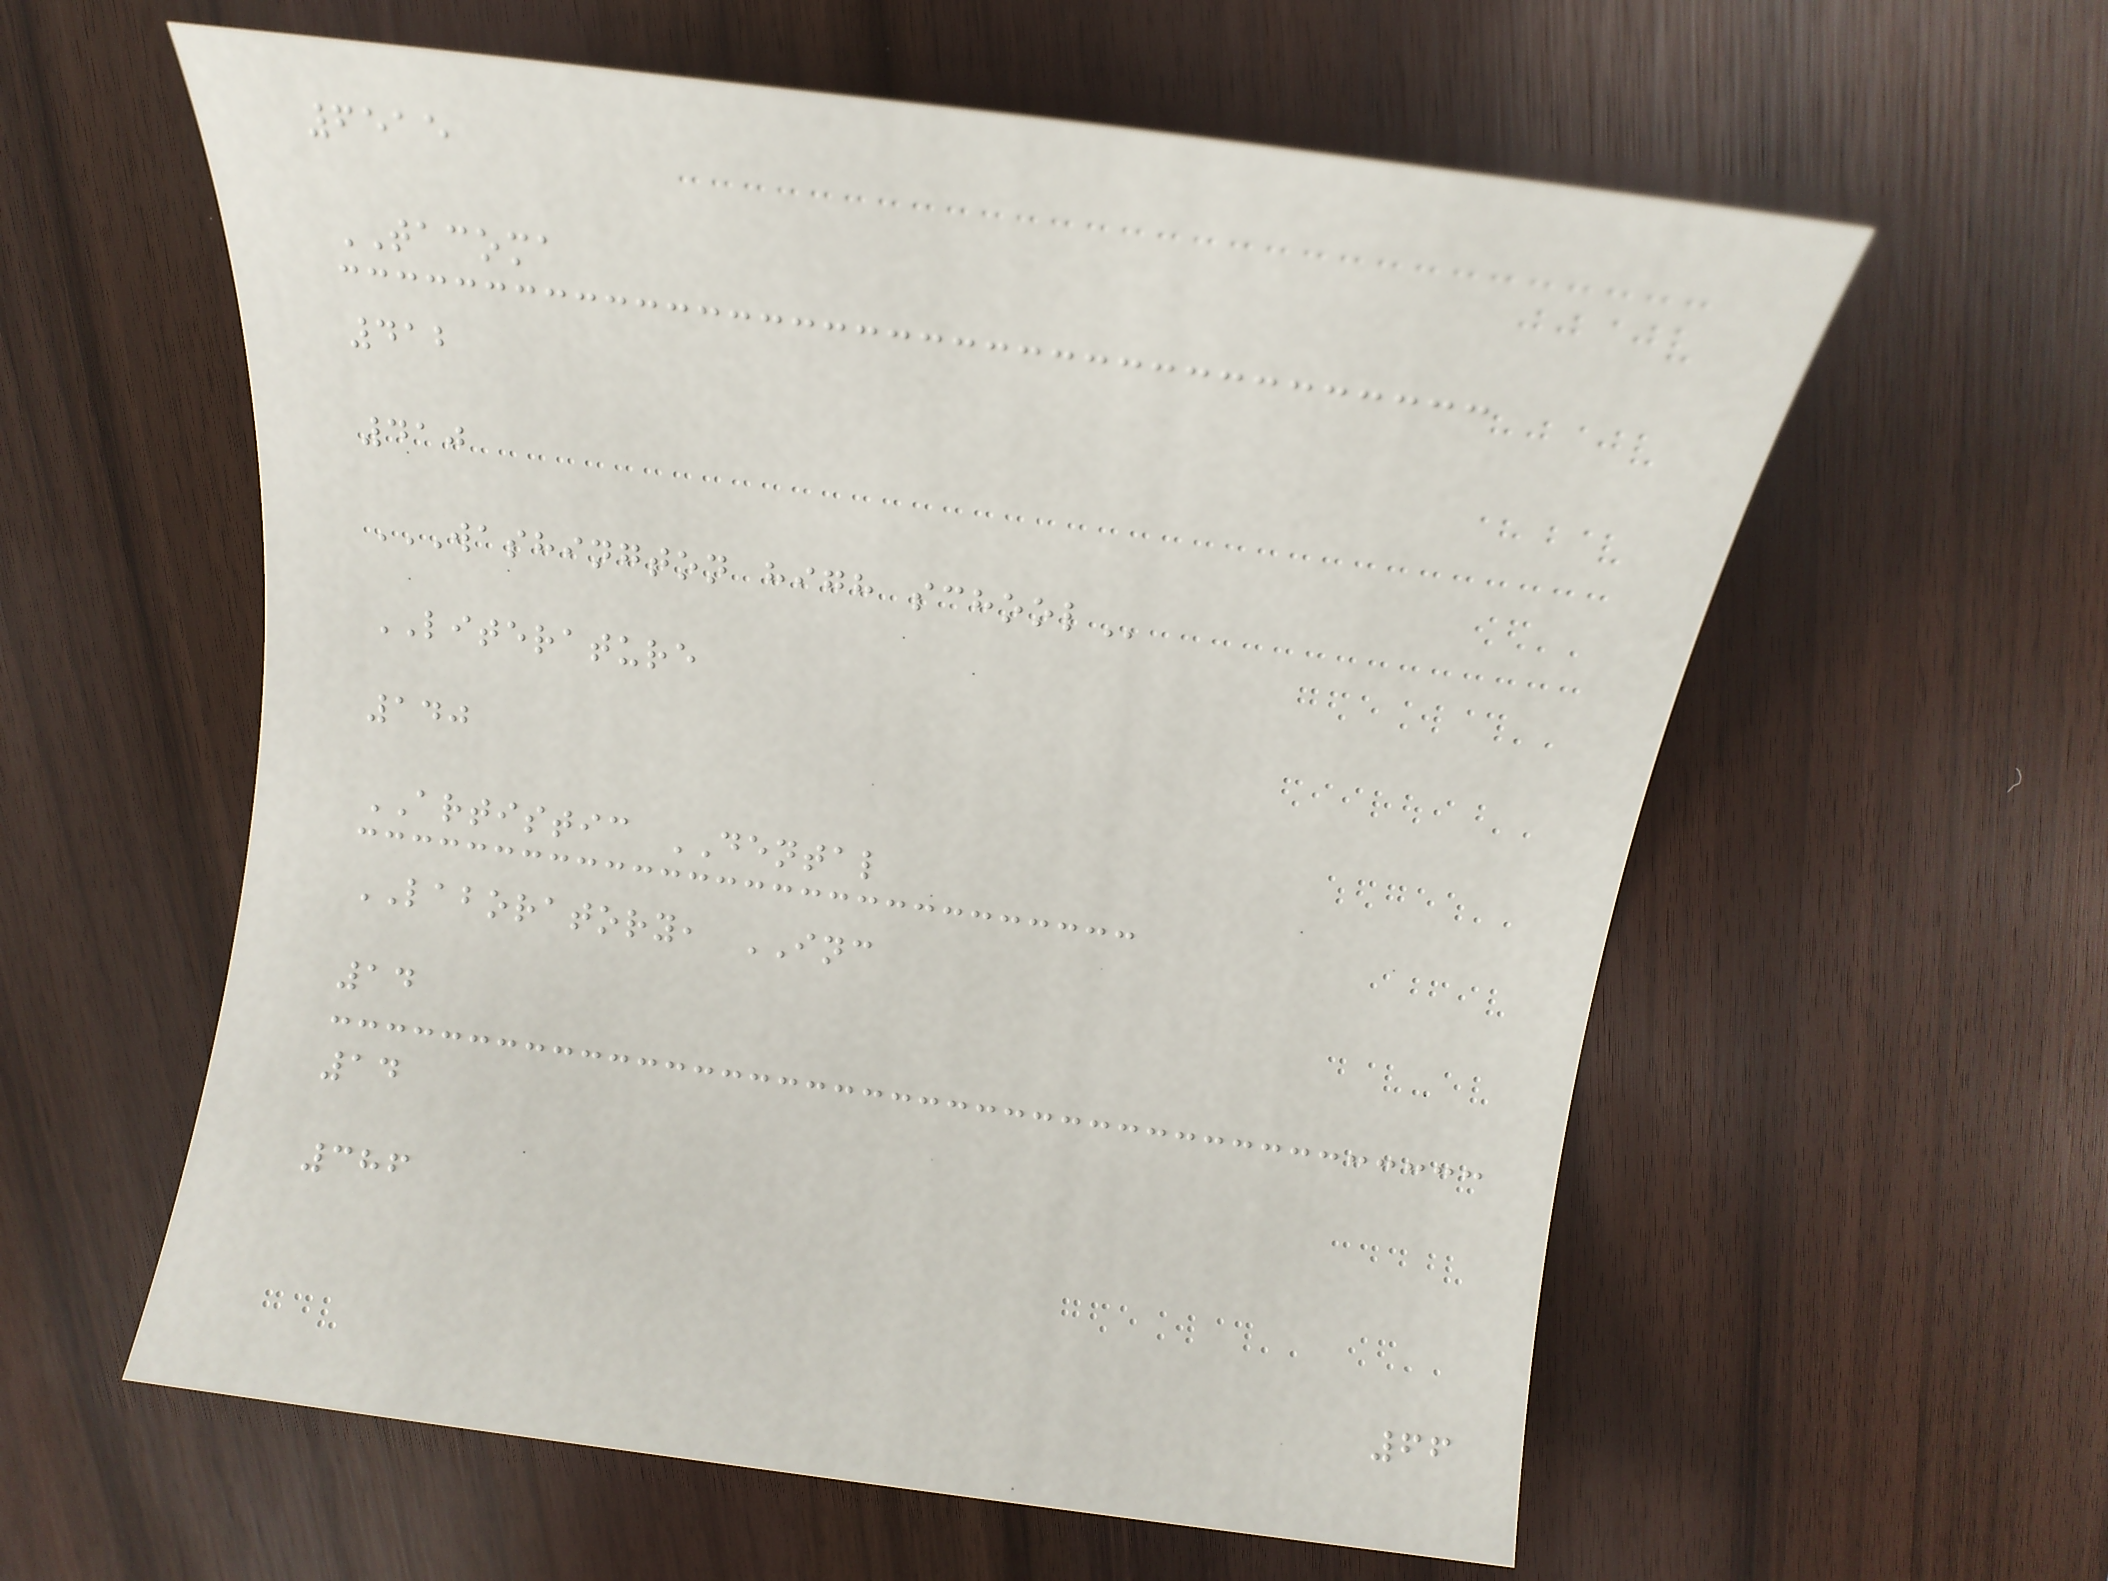6515
TACOMA
412
410
WASHINGTON HIGH SCHOOL
LITERATURE
140
ARTISTIC DENTAL
LABORATORY, INC
14
14
386
66
